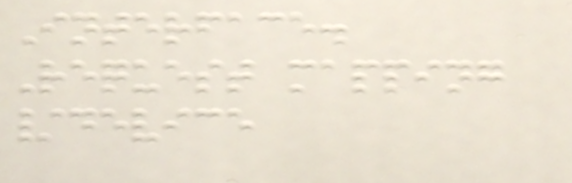Interface.
Request mapping
/device
